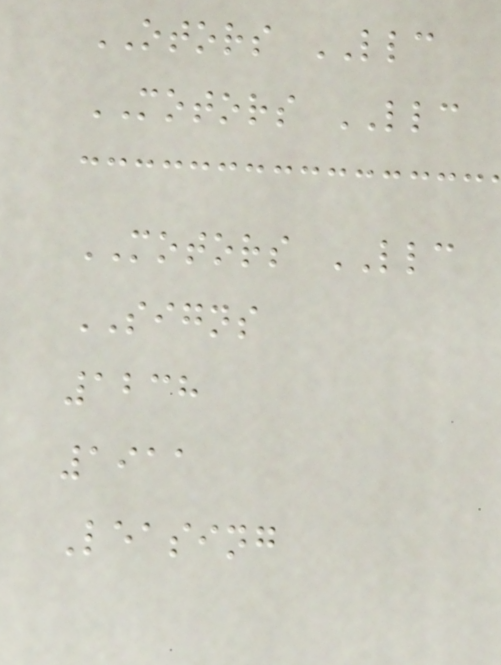OTORS LLC
MOTORS LLC
MOTORS LLC
SIGNS
1238
1911
Leasing
